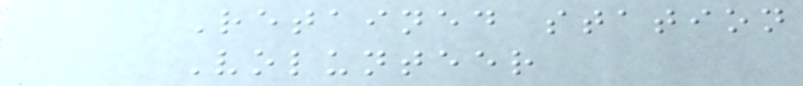Retained station
Volunteer
